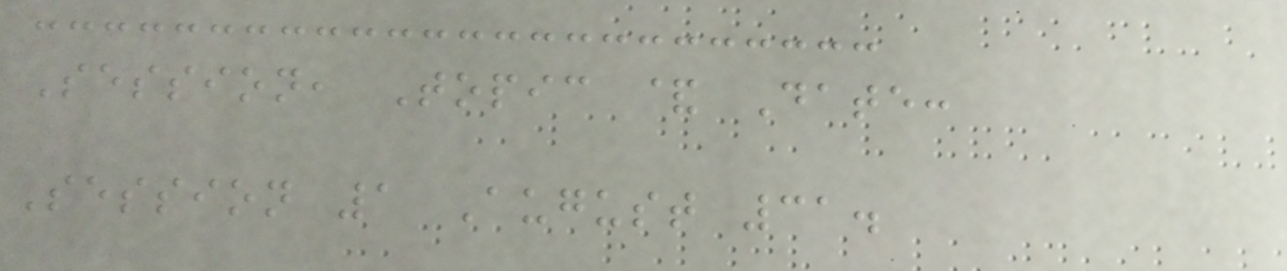Session, Topic & Date:
Session 1 August 31.
